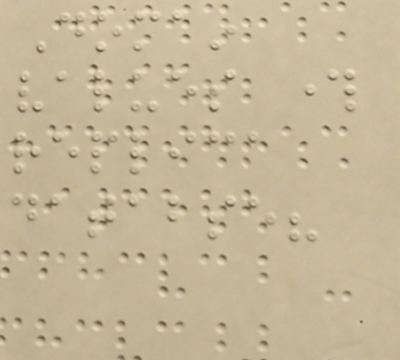Domain
values through
replica
databse?
